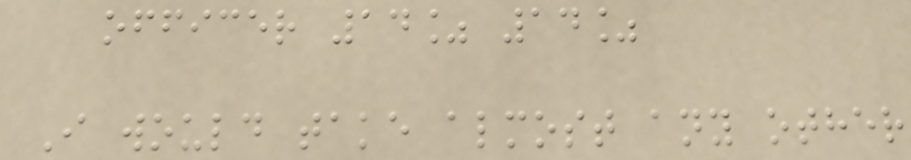officer 14% 14%
I would take almost any other
